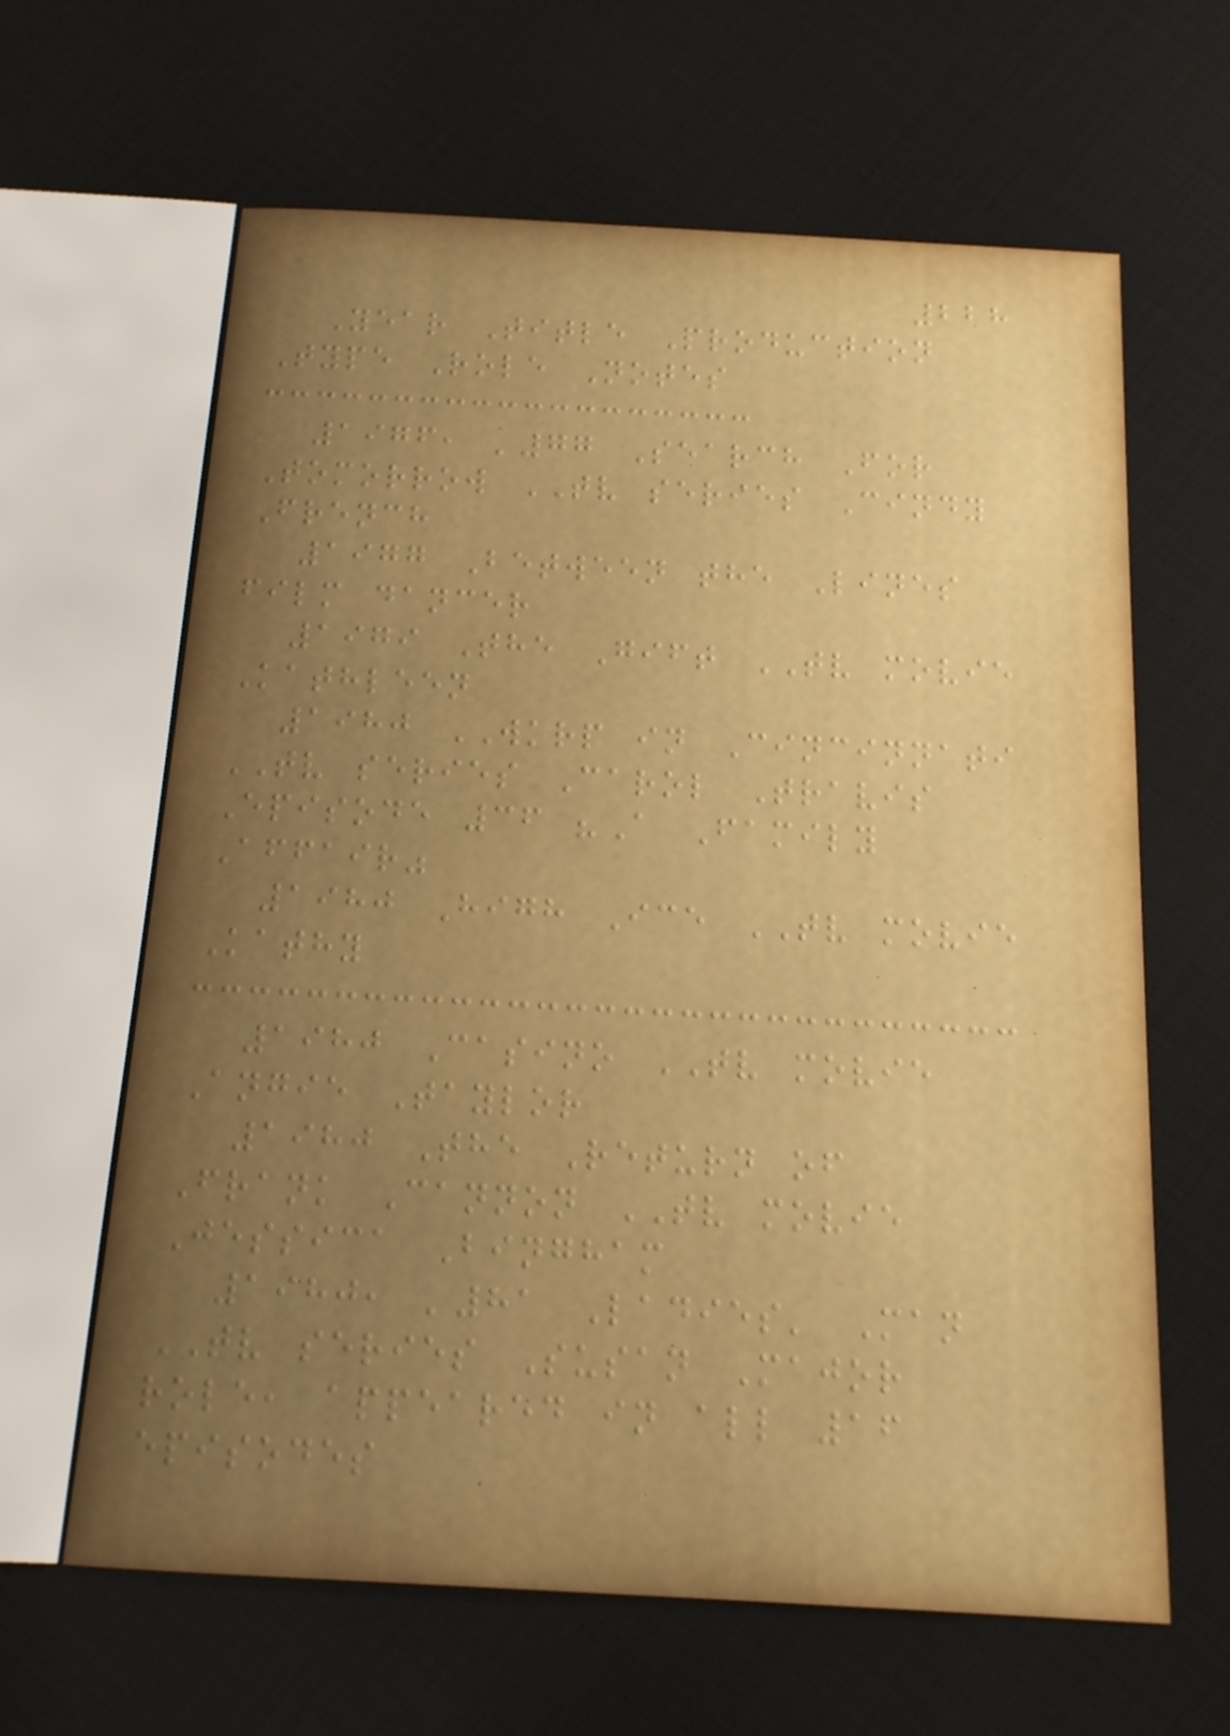228
Year Title Production
Type Role Notes
1976, '77 Search For
Tomorrow TV series Cindy
French
1977 Between the Lines
film dancer
1979 The Gift TV movie
Kathleen
1980 WKRP in Cincinnati
TV series Carol Travis
Episode 36 "A Family
Affair"
1980 High Ice TV movie
Kathy
1980 Casino TV movie
Angie Taylor
1980 The Return of
Frank Cannon TV movie
Jessica Bingham
1980, '81 Ladies' Man
TV series Susan Major
role, appeared in all 16
episodes
